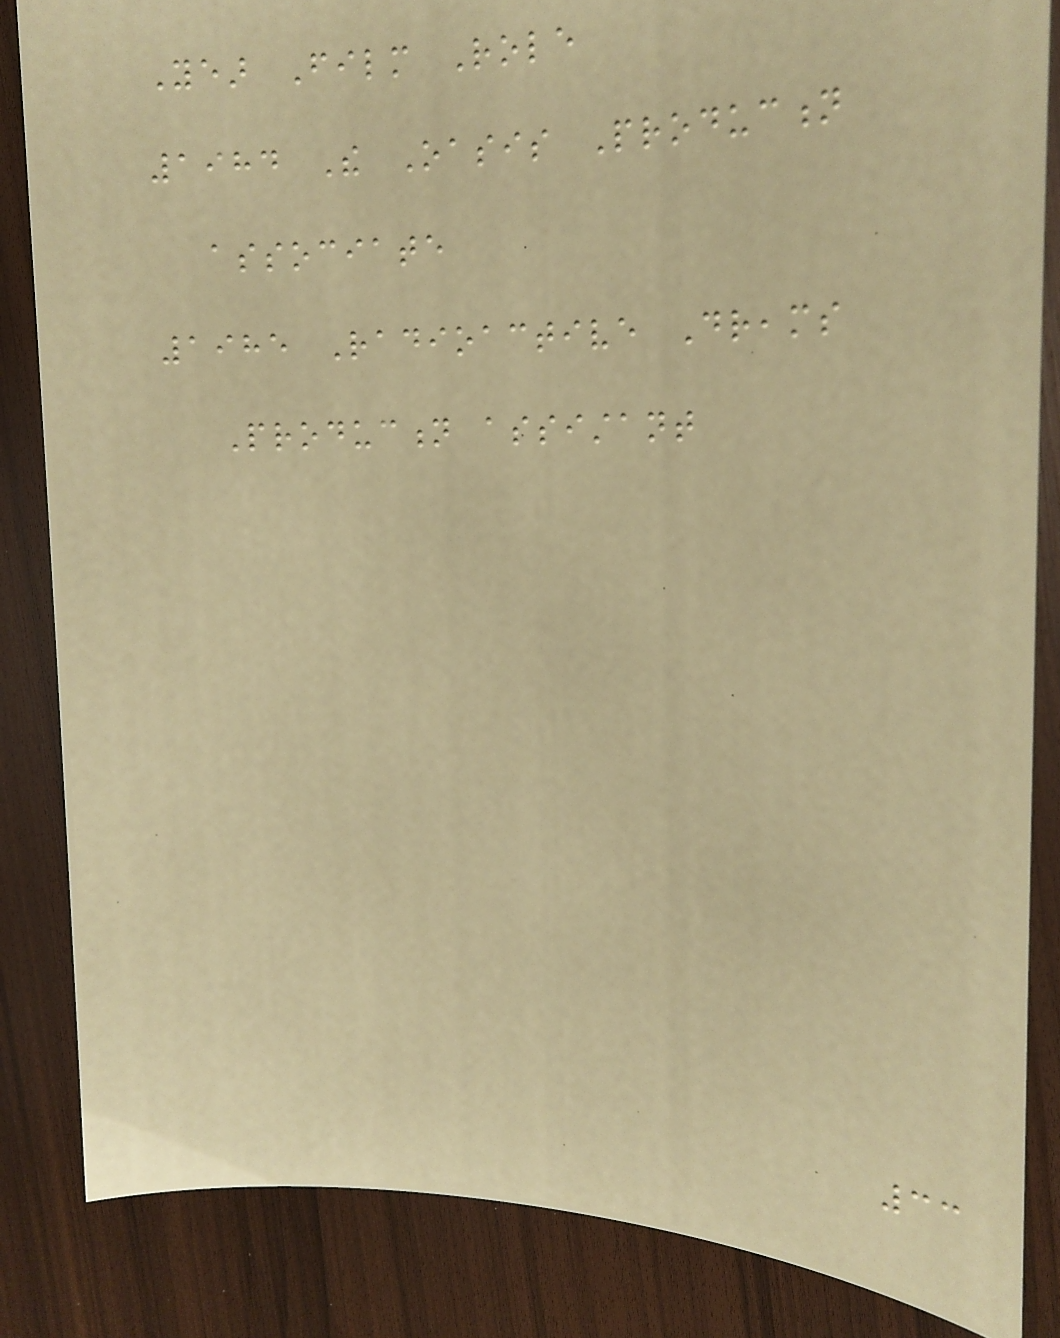Year Film Role
1984 The Oasis Production
associate
1985 Radioactive Dreams
Production assistant
33
